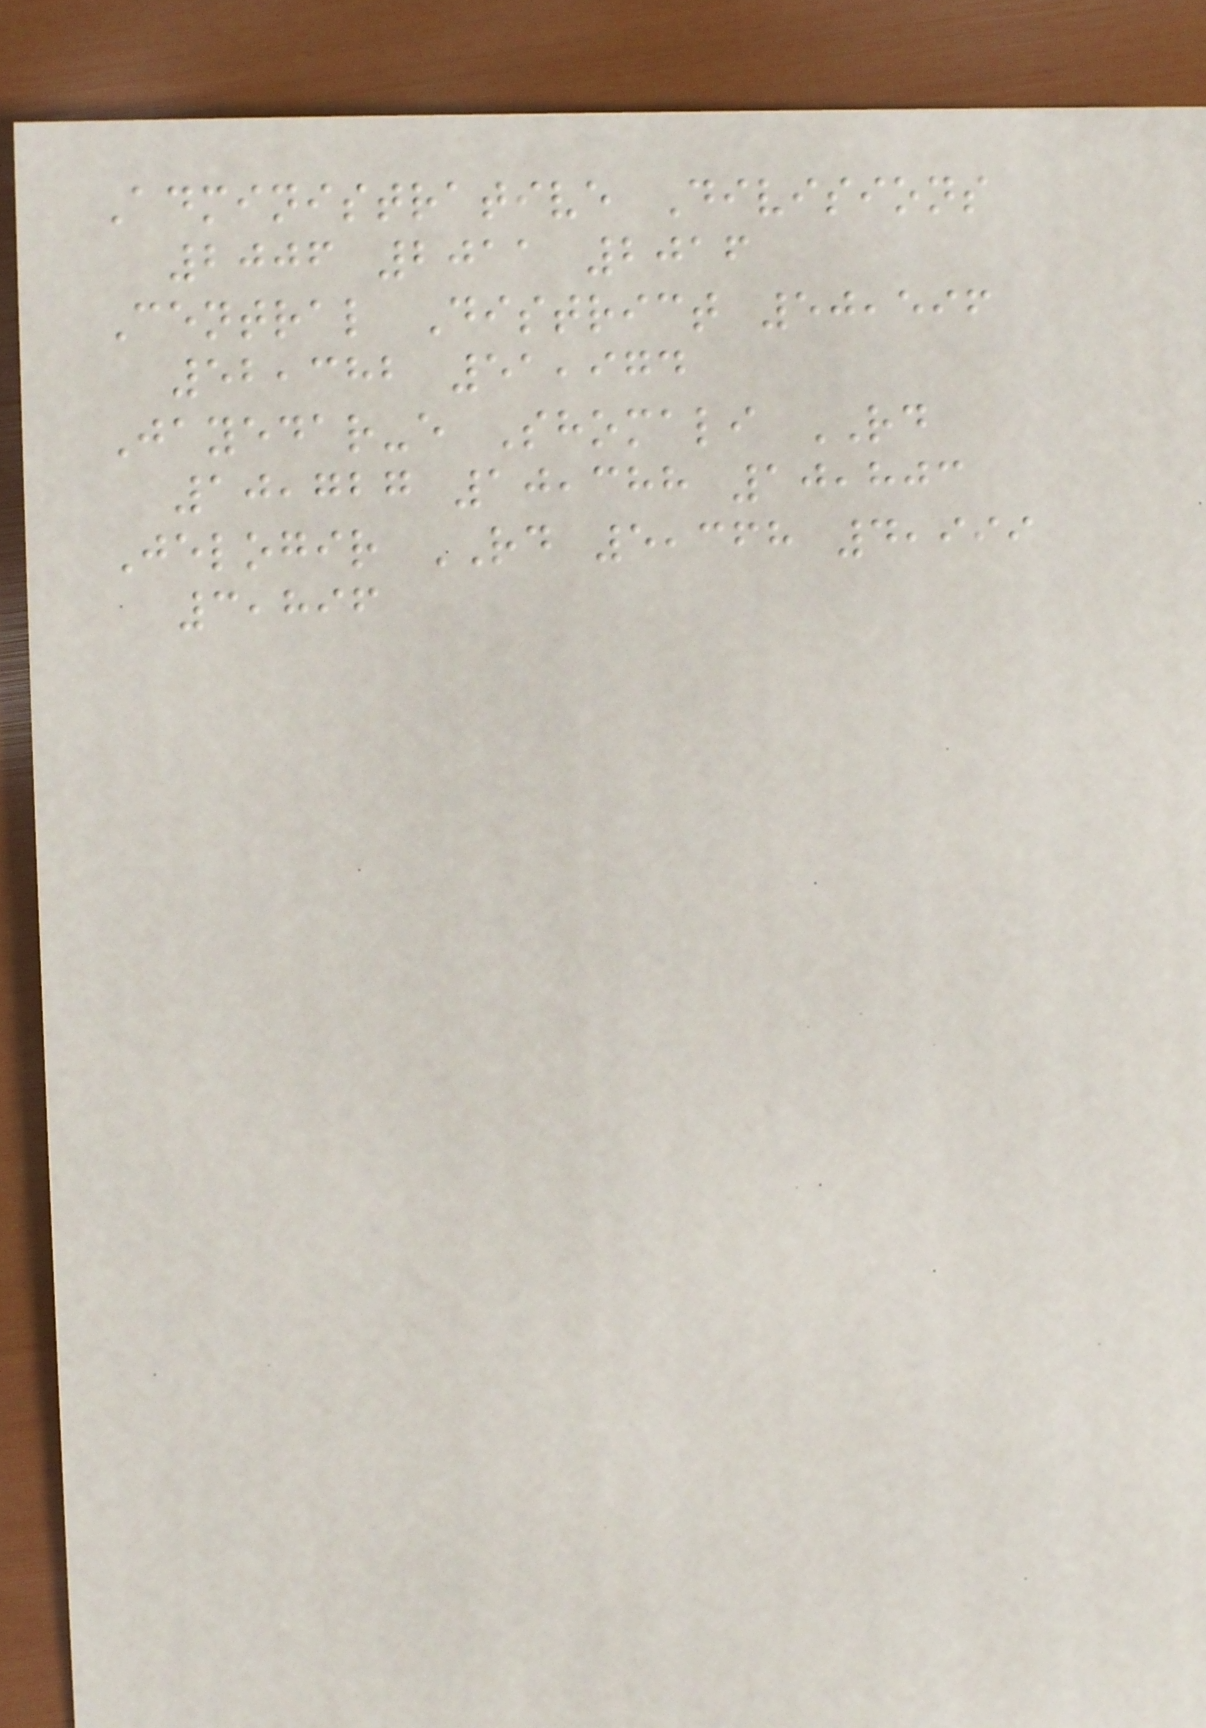Administrative Divisions
2006 2011 2016
Central District 50,596
52,382 51,974
Jayedar-e Shomali RD
10,727 10,388 10,803
Jelogir RD 5,368 4,999
3,896
